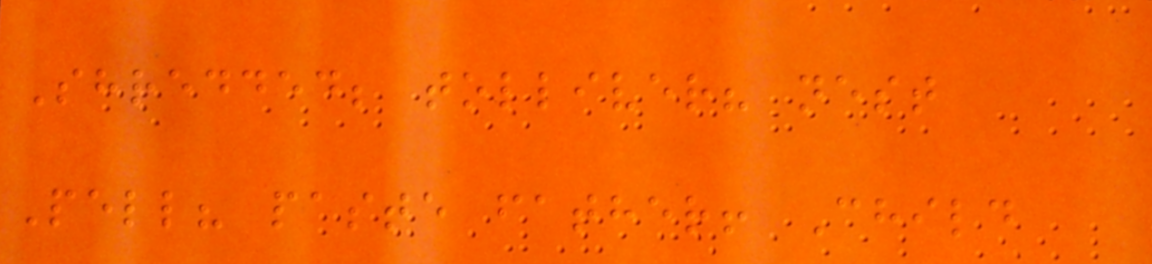Shredded; tolliver? nest
Pell? paste father! Child
